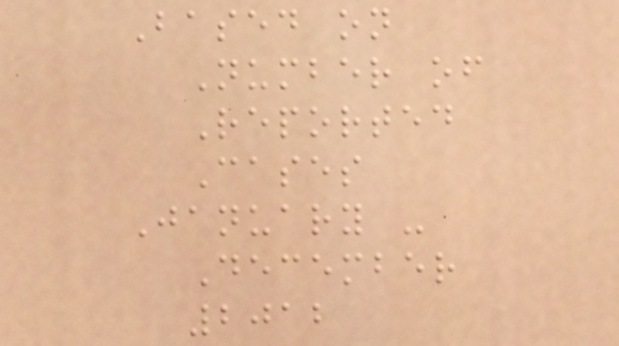Based on
Number of
Reported
Cases
January -
December
2012
